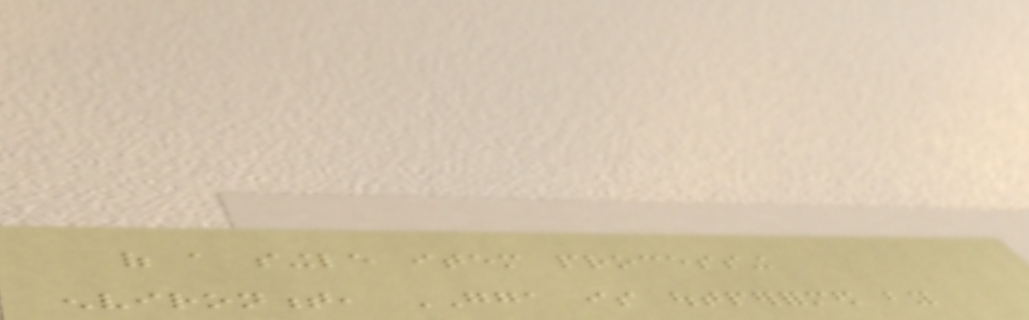of a single item processing
environment, GGA is outperformed by
